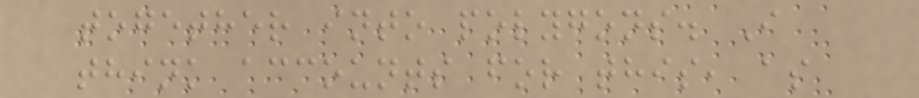together into polygons. I
think accounts for this, as
